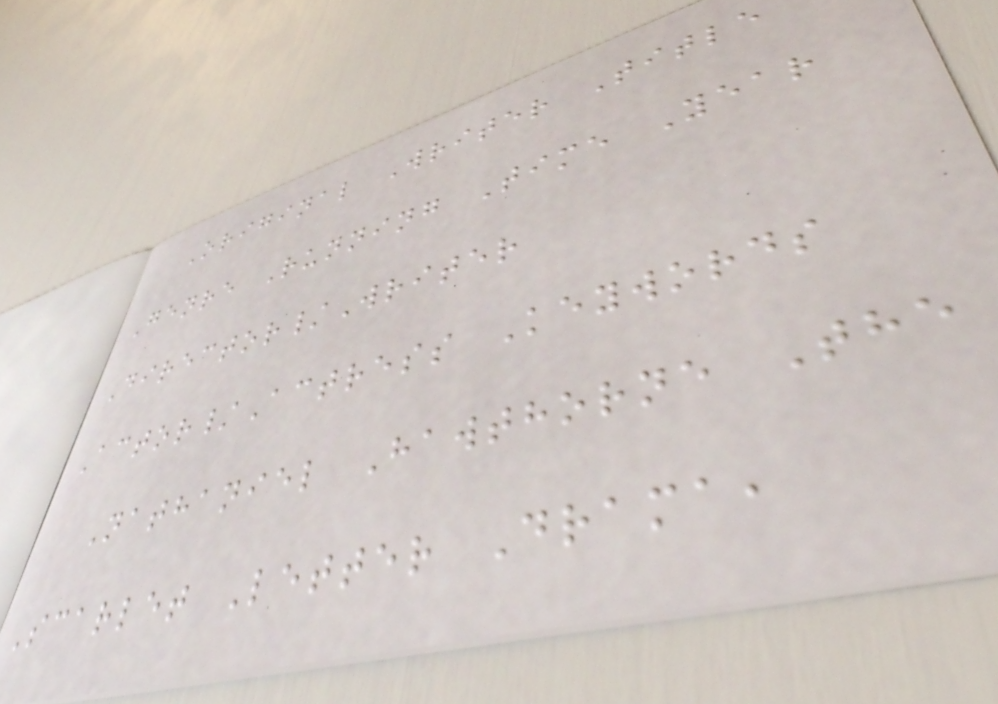Original Writer Title
Genre Running Time Year
Director/Writer
Actor/Actress Keywords
Nathaniel Hawthorne The
Scarlet Letter Drama,
